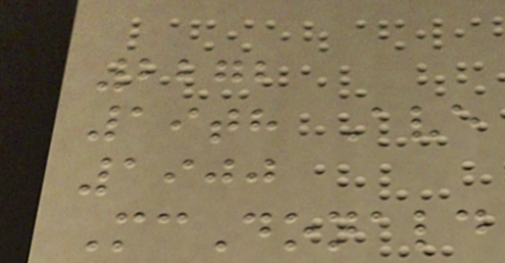2272
19th Ave
1900
McDonald
